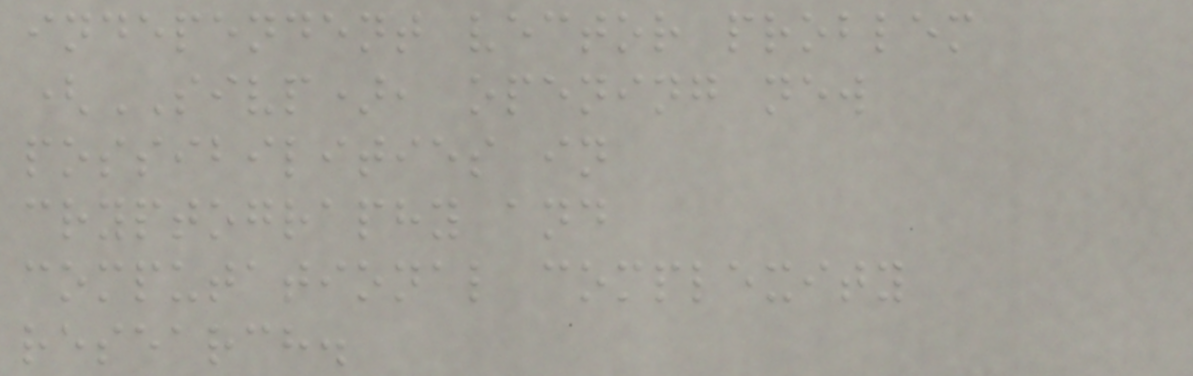independent vector problem
(SIVP), opening new
possibilities in
cryptography and
computational complexity
research.
